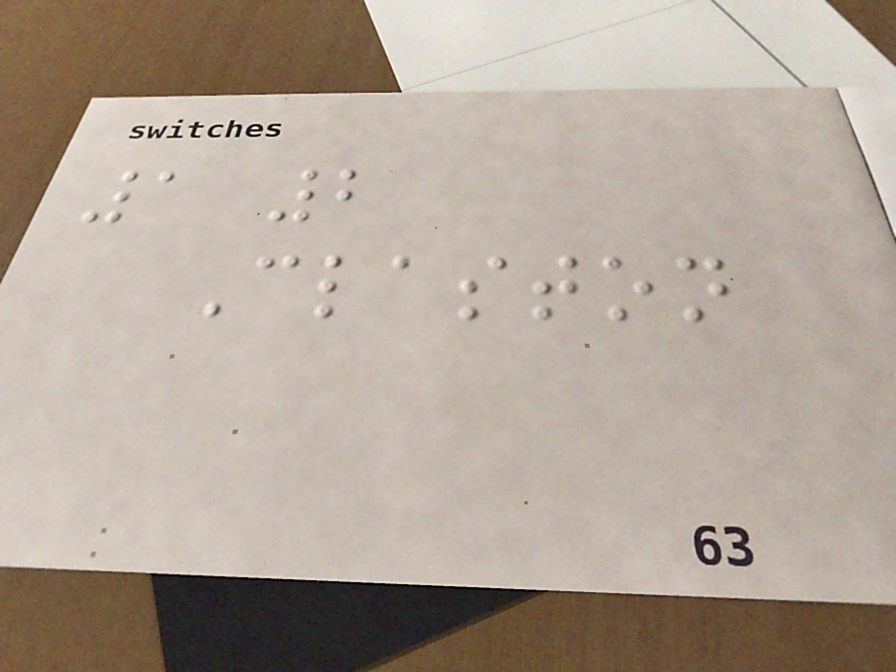1 2
Claston
